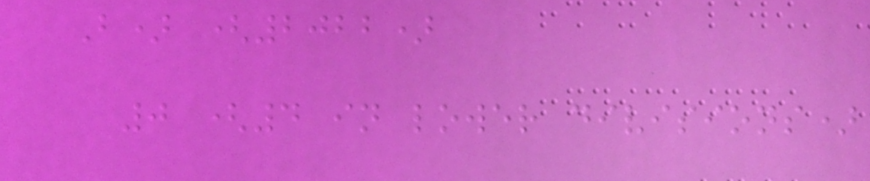B) (2022)
0 (4 in lower divisions)
